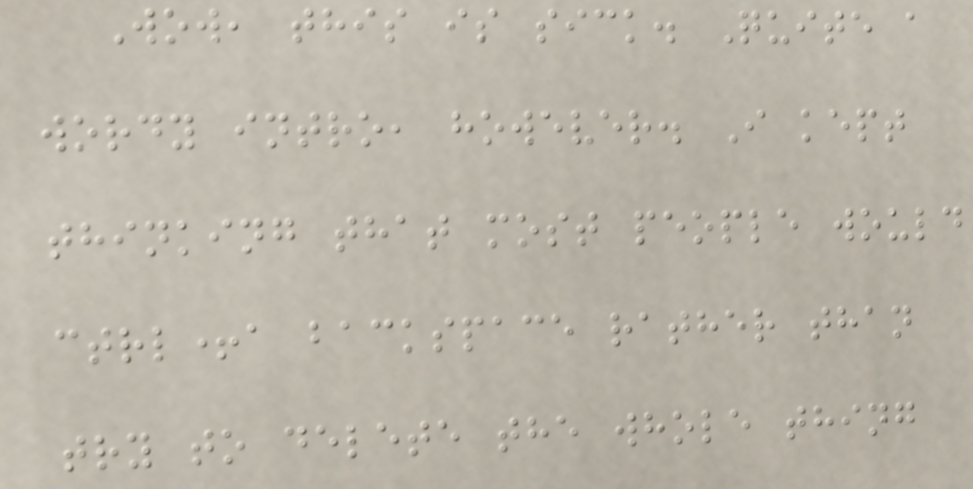Wow, this is sick. Quite a
wordy intro, however. I kept
thinking that most people would
ctrl+a backspace rather than
try to delete the whole thing
